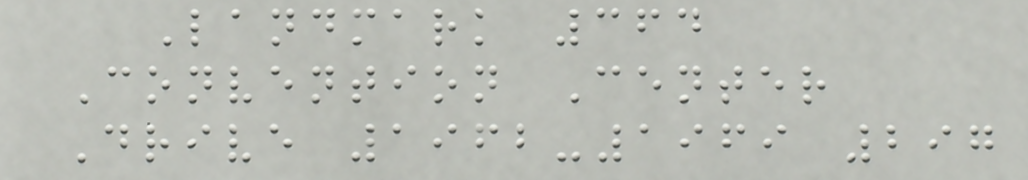Landmark 364
Convention Center
Drive 1962-1969 297
